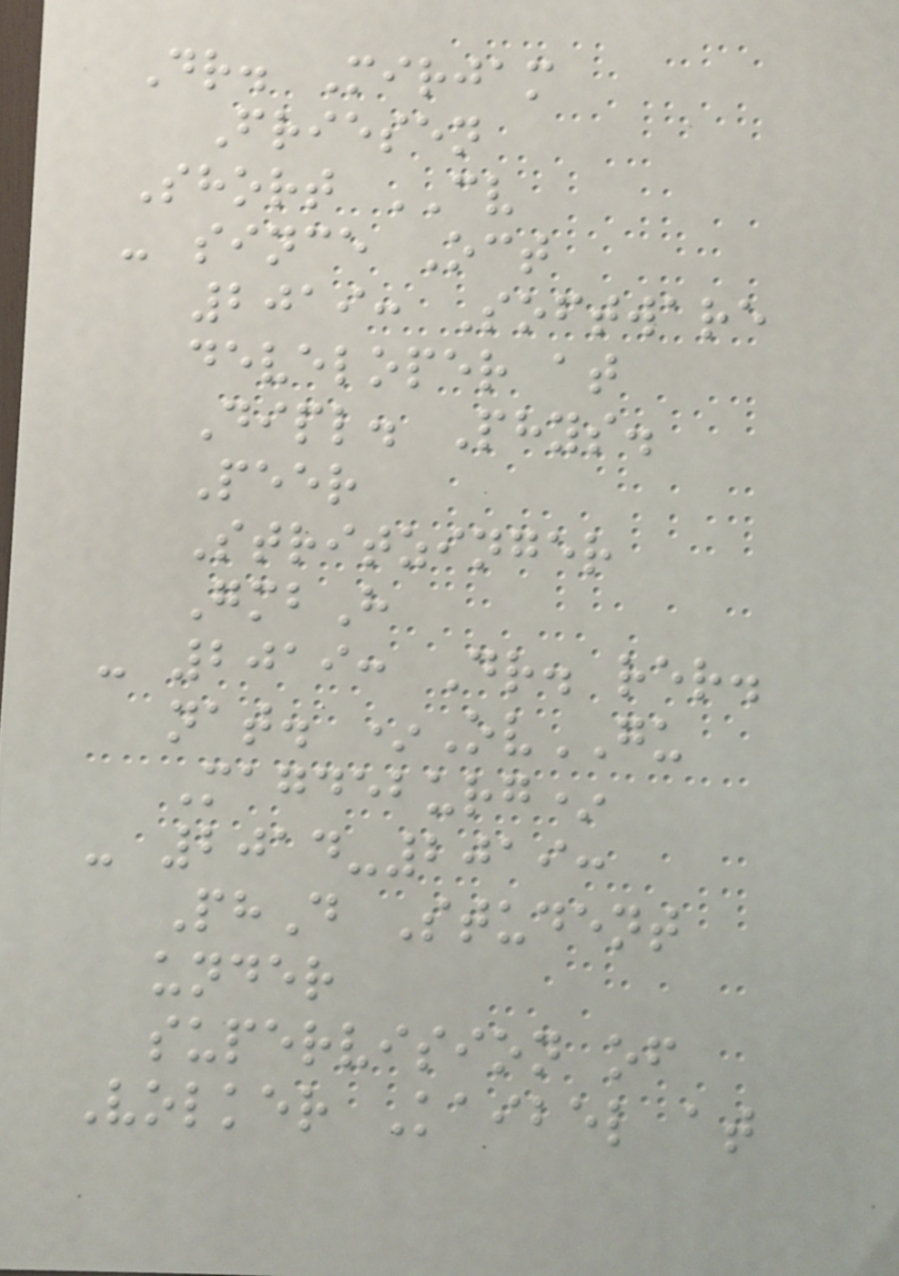Dr. Mirjam
Friesen
Short CV
- since Oct
2019: Software
developer at
Dipl. Phys.
Peer
Stritzinger
GmbH
- 2019: Dr. rer.
nat. *OvGU
Magdeburg*
- 2014-2019:
PhD Student
under
supervision of
Volker Kaibel at
